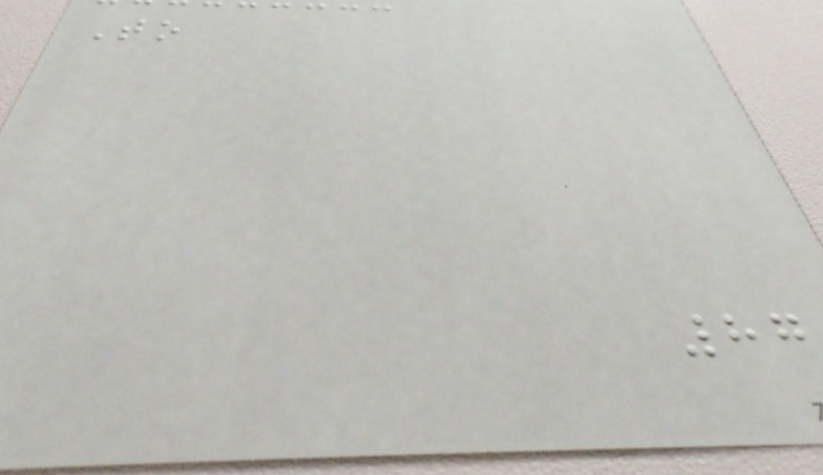To
87
